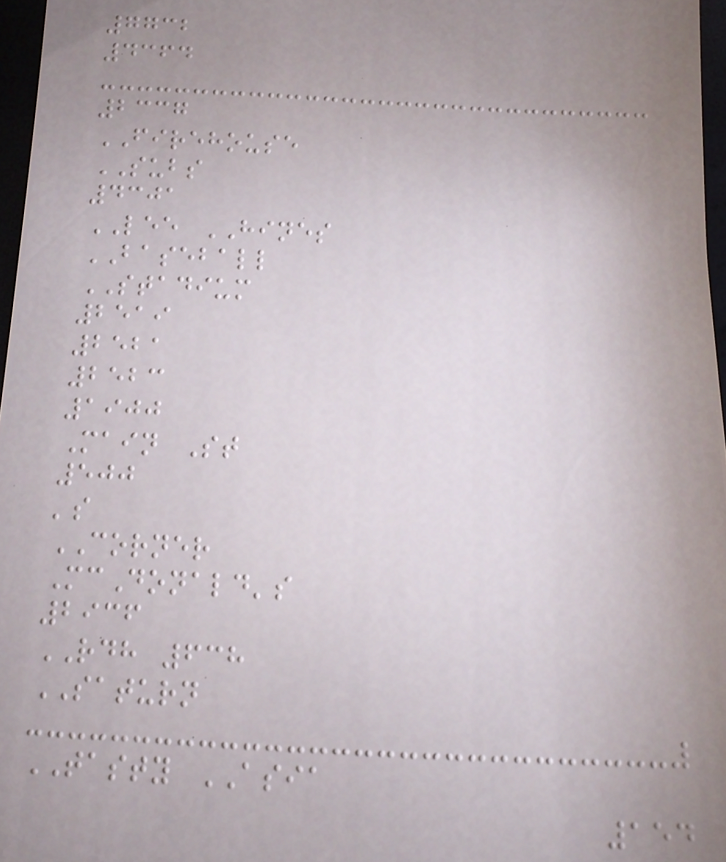7732
4364
2337
FIREHOUSE
SUBS
4301
LEE HINES
BASEBALL
STADIUM
2519
2521
2523
1900
Main St
500
's
CORNER
McDonald's
2936
RDH 638
SATURN
TASTY ASIA
154
